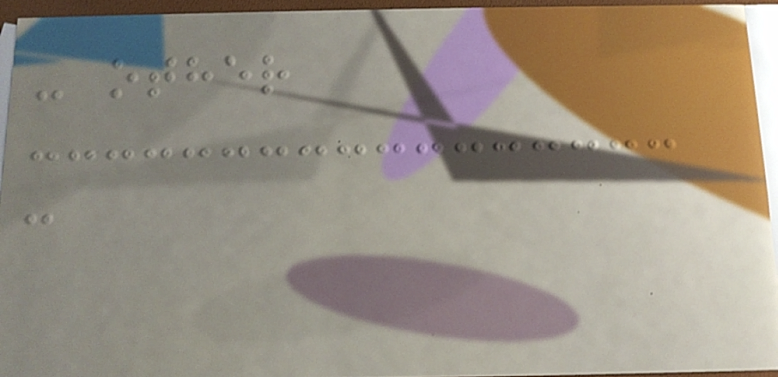- other
-
